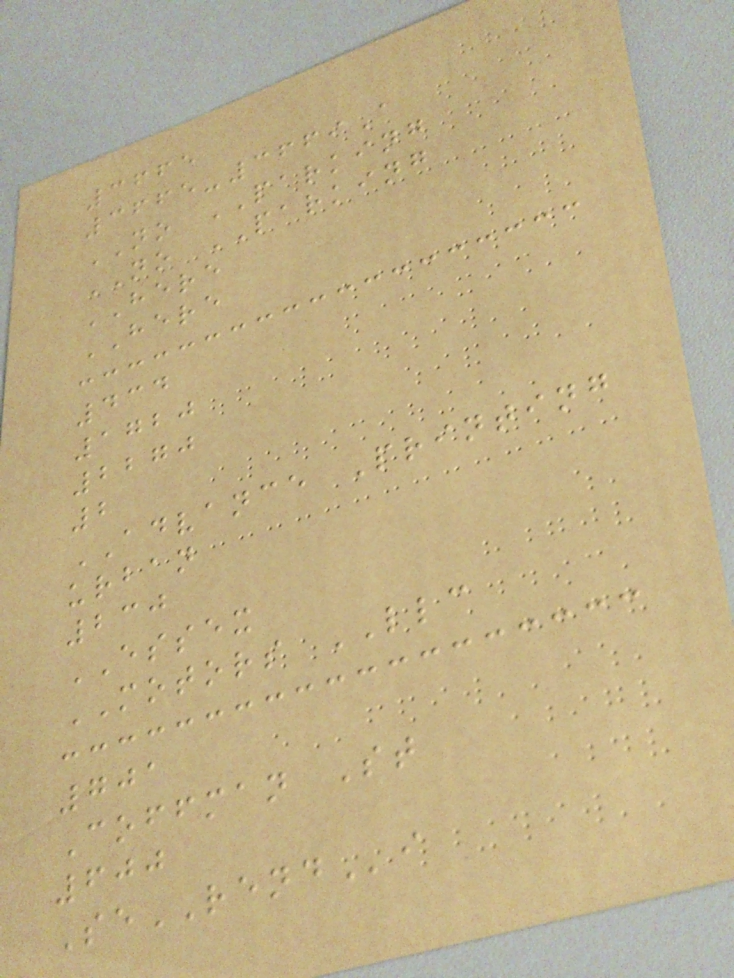3665
3665-3669A
NO PARKING
NO PARKING
HERE
HERE
434
1720
2270
2
ADVANCE Printing
urban
230
ESSEX
MOTORS LLC
701
Coffman St
600
SeRENDi
